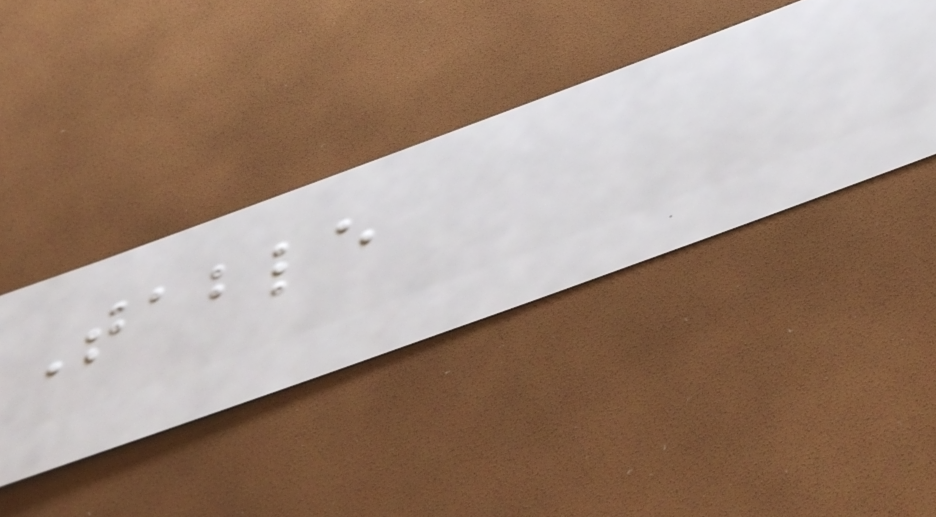Table
